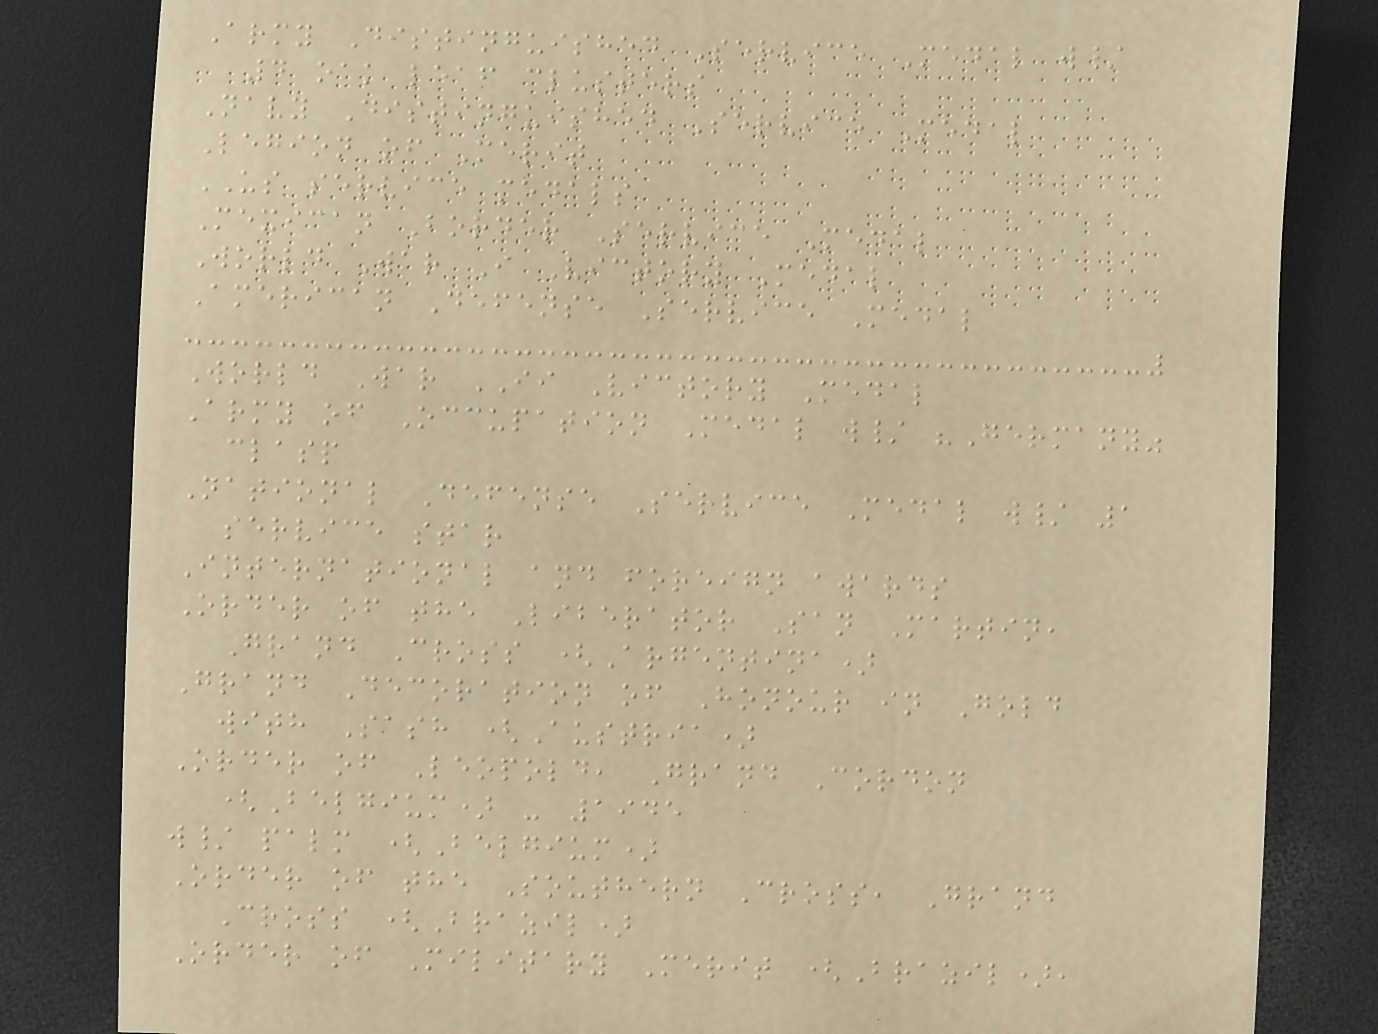Army Distinguished Service Medal w/
4 oak leaf clusters
Navy Distinguished Service Medal
Legion of Merit
US service medals
Mexican Border Service Medal
World War I Victory Medal
American Defense Service Medal
World War II Victory Medal
Army of Occupation Medal w/ "Germany"
clasp
National Defense Service Medal w/ 1
service star
International and foreign awards
Order of the Liberator San Martin,
Grand Cross (Argentina)
Grand Decoration of Honour in Gold
with Sash (Austria)
Order of Leopold, Grand Cordon
(Belgium) - 1945
w/ palm (Belgium)
Order of the Southern Cross, Grand
Cross (Brazil)
Order of Military Merit (Brazil),
